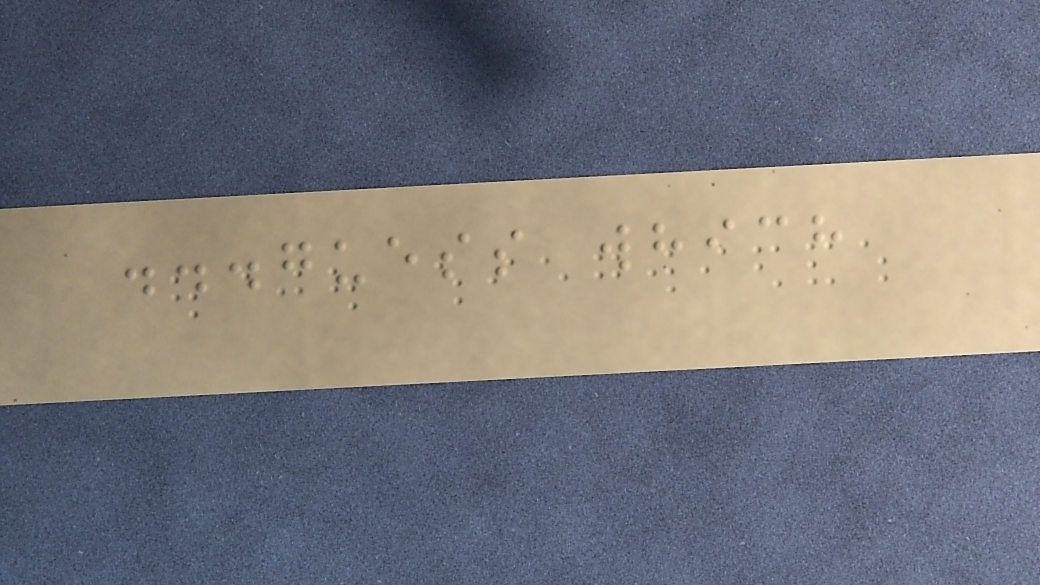...guess which
